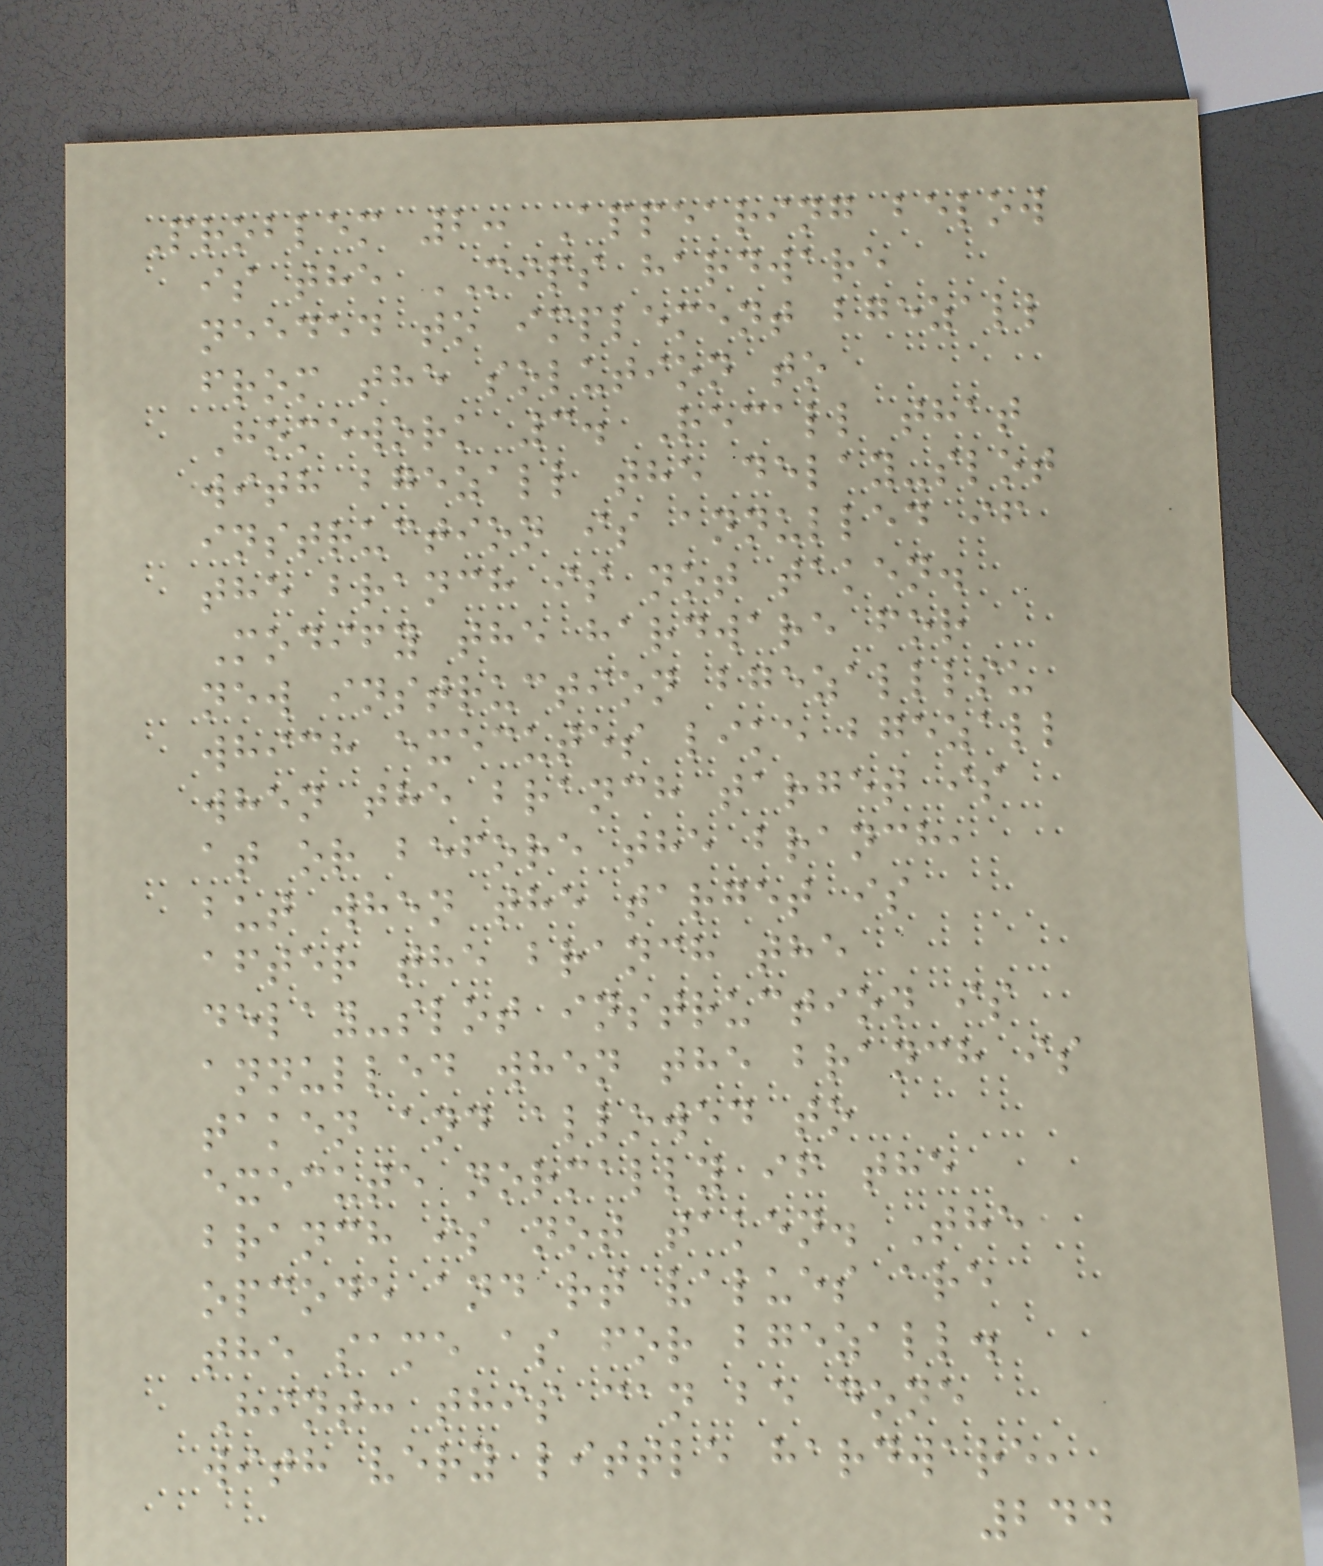Problem 2: Appearing below
is the MIPS hardware
needed to implement bgezall
from the solution to
Homework 3. Recall that
with bgezall the delay-slot
instruction is annulled if
the branch is not taken.
Modify the hardware for
new instruction bgezalllsu
which executes like bgezall
when the branch target is
at or before the branch,
but when the target is
after the branch the
delay-slot instruction is
annulled when the branch is
taken and allowed to
execute normally if the
branch is not taken. The
opcode and rt values are
the same as for bgezall.
Hint: this can be done
with very little hardware,
244
